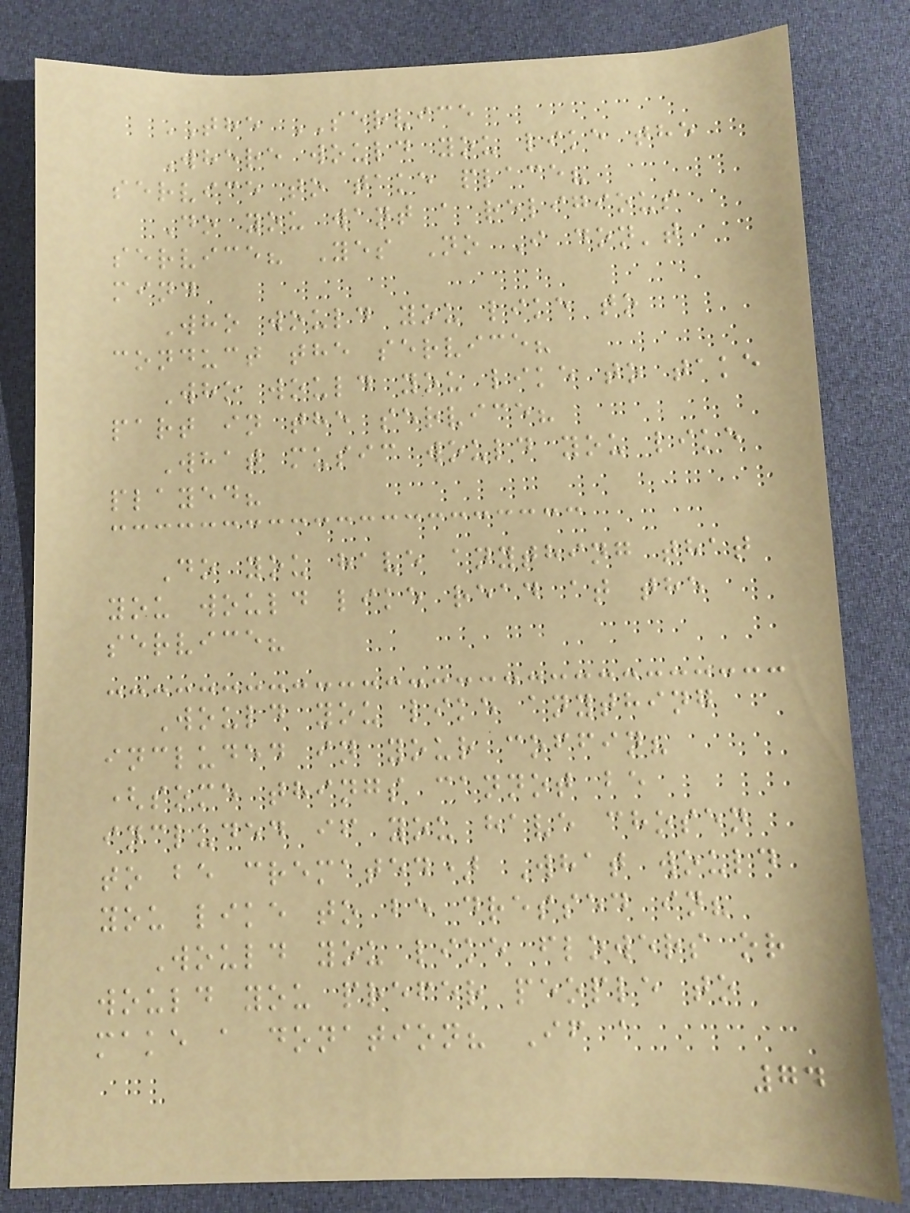THE SERVICE
Where would you like the
service to take place?
Do you want a religious
service? Yes No I don't
mind
Who would you like to
conduct the service?
Who would you like to take
part in the service?
What music would you like
played?
Do you have anything that
you would like read at the
service?
Would you like anything
included in your coffin?
(some things cannot be
included if you have chosen
to be cremated) What would
you like to be dressed in?
Would you like flowers or
would you prefer people to
make a donation? If a
74
